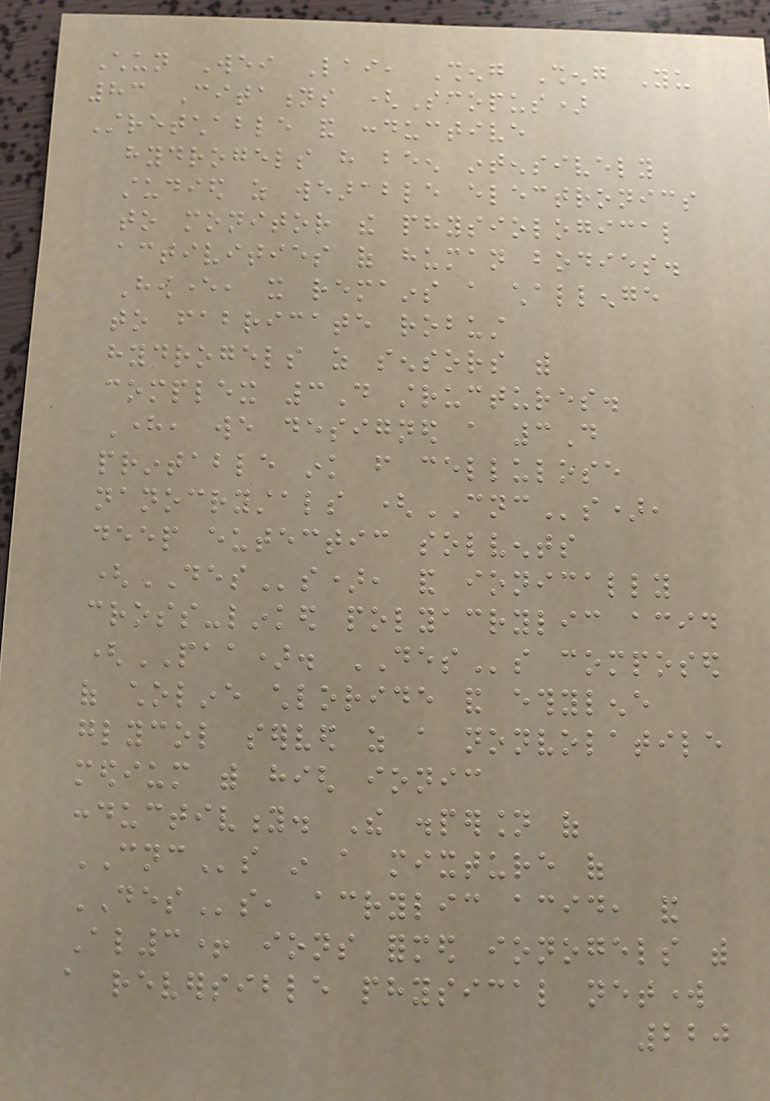Chun Wei Lai, Sheng Sheng Yu
83 Citations (Scopus)
Stretchable and conductive
hydrogels have been intensively
studied as wearable electronics
to monitor the physiological
activities of human bodies.
However, it remains a challenge
to fabricate robust
hydrogels as sensors with
complex 3D structures.
Here, we designed a 3D
printable ink from cellulose
nanocrystals (CNCs),
deep eutectic solvents
(DESs), and ionically
cross-linked polyacrylic acid
(PAA). DESs composed
of choline chloride and ethylene
glycol served as a nonvolatile
medium with high ionic
conductivity. The dispersion of
CNCs in a mixture of
DESs, acrylic acid, and
Al3+ ions formed ionogels with
a reversible physical network
220
